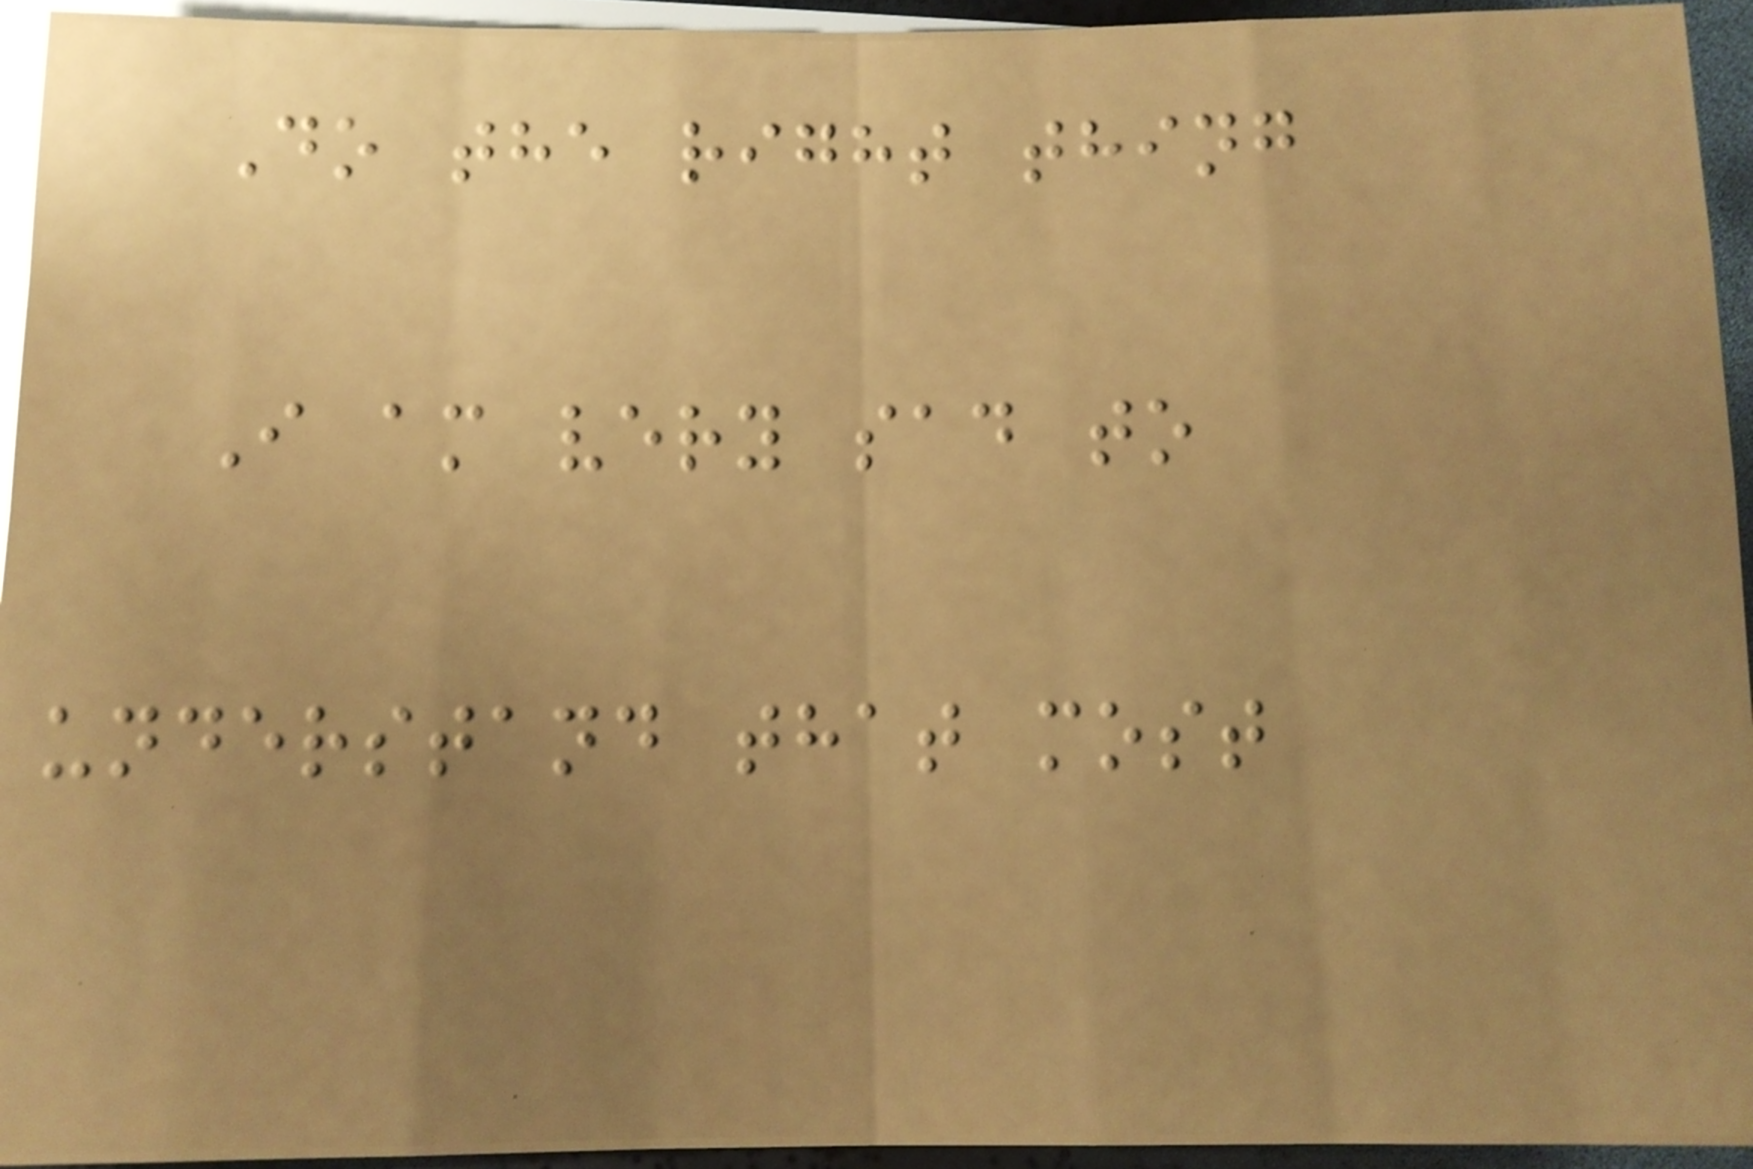Do the right thing
I am very sad to
understand that most
